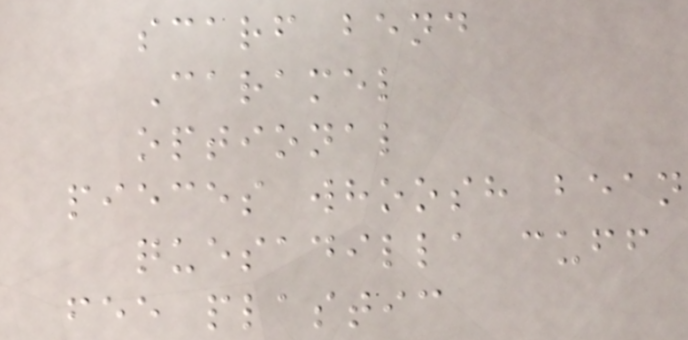scarf bend
Caramel
optional
pieces whoosh bean
quesadilla cuff
fee plastic
